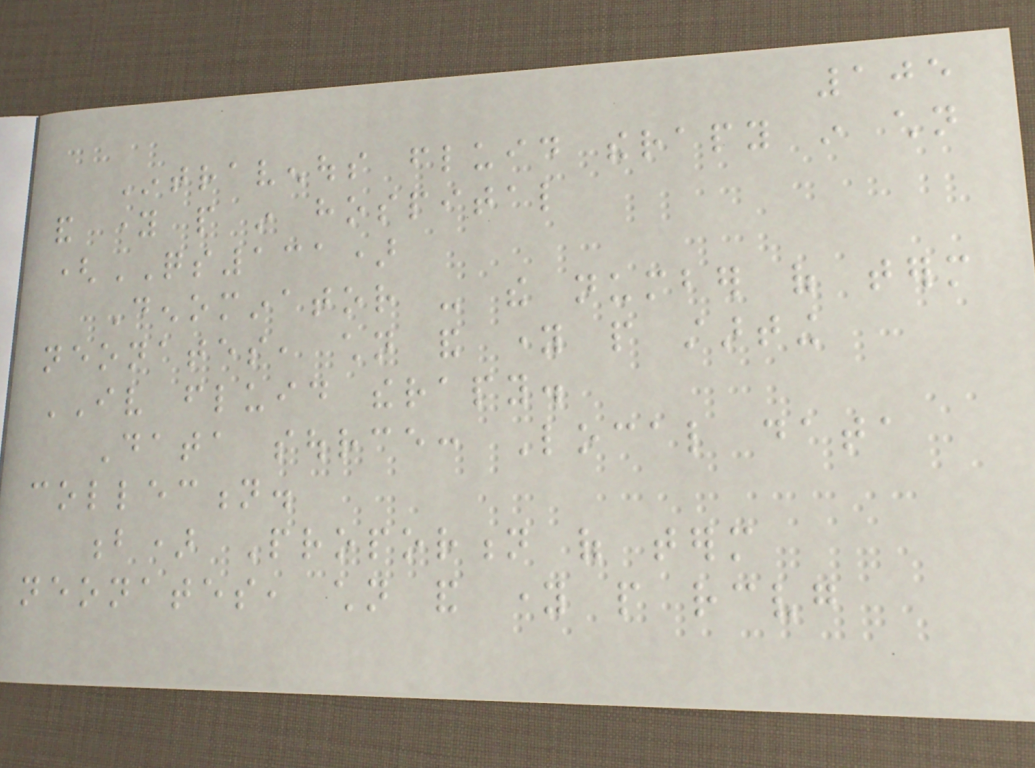105
Intravenous fluid therapy in children
and young people in hospital
(QS131)
Denominator - the number of term
neonates, children and young people starting
IV fluid therapy.
Data source: Local data
collection.
b) Proportion of term
neonates, children and young people receiving
